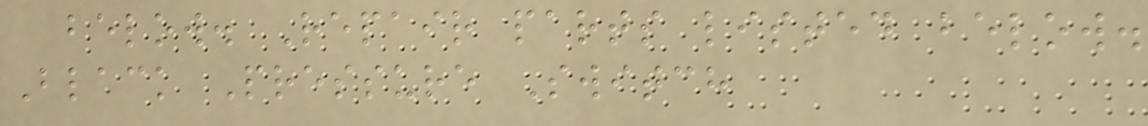below. Repair parts listed below.
Black Pressure Switch
